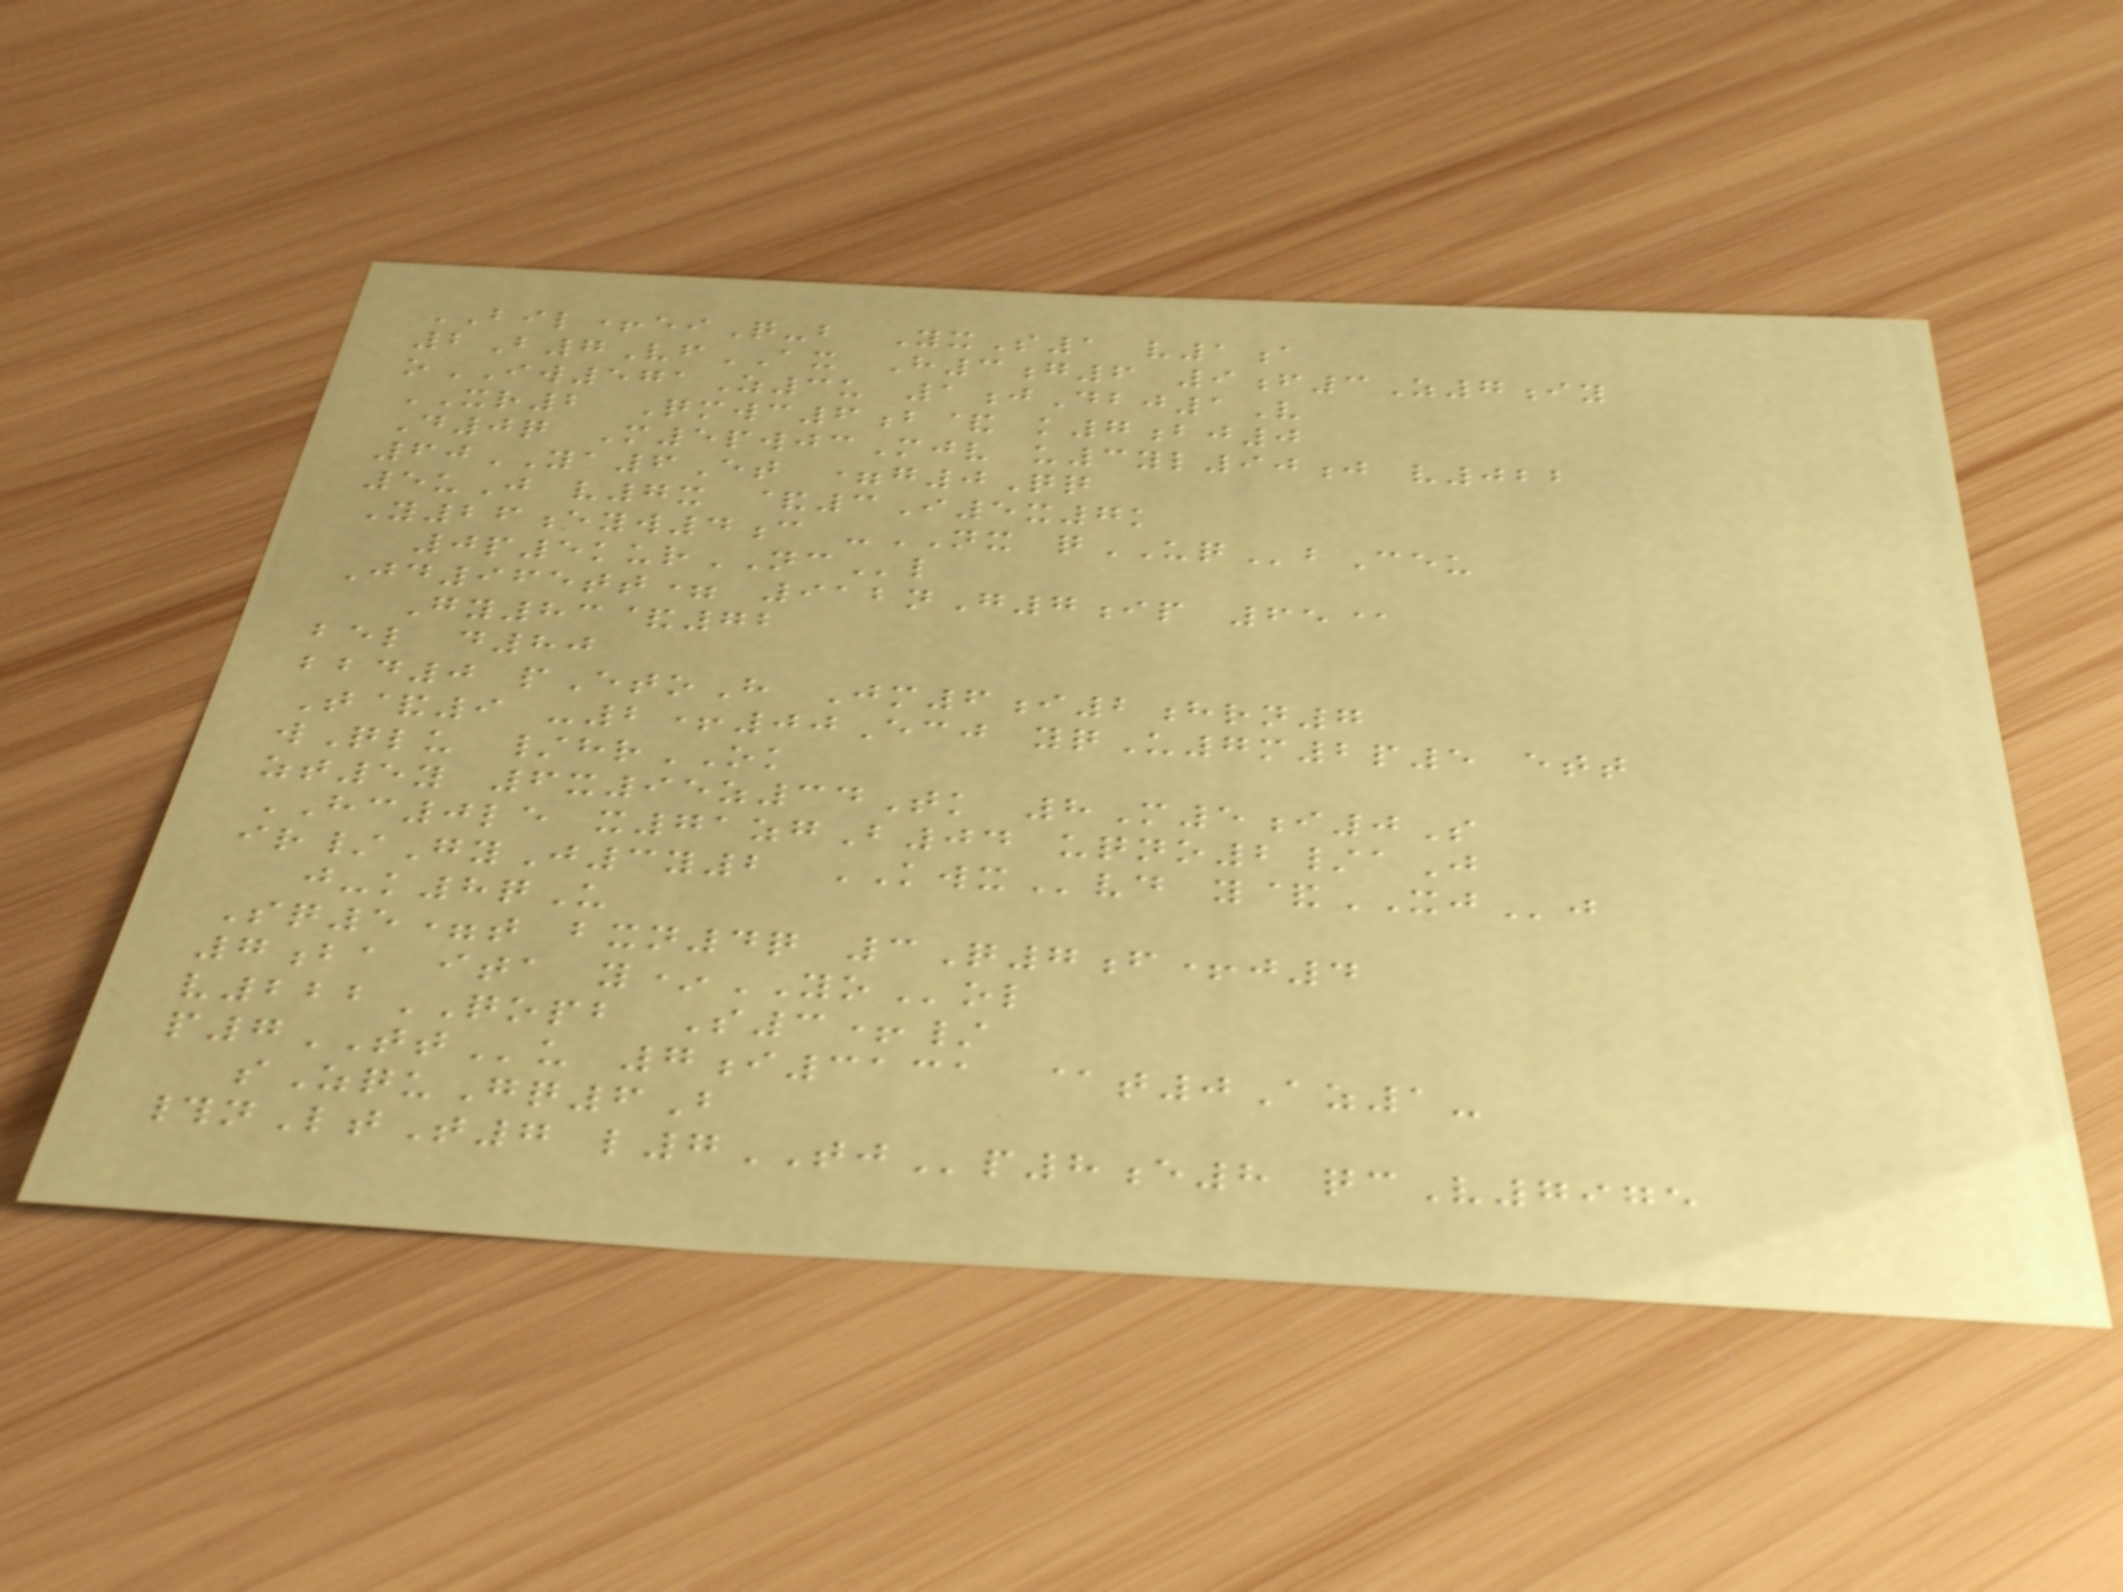BIL+eiQ-b YxS1 v1a
2B7VfAX H3g6 9f3Z7iy
oIW571Z3u 1jDbj1V
XR2 Qmwc6b& k7bj0
D0q M5pwjcMjv u3yl90j v022
60YA6Et =g0Qq
5uJ v7x &3I5x7k
Y26eyw4c -NX qUQbCeu
0p5kurNCl
Jd965tt= 912nG7ip 65@
Gy83&72
bel d80
bbd0 pEtoH Jm6i2hrn7
T&9 -2+00Ecj yqU7m2p5 ett
wQlu /hrOK
zt5y 6x95z34Tk 8M5i0S
HC0le x71zgB04 uqno2/aJ
ir/GyJ3y2 KWXvd y&XJj
j-k8qU
Sq5=t bxn4q 3Q7f+j4
7ba ita y*YOol
v222QOPB S3+/
p7TTu 7i3131 @t0Az1-
sZquGq6B
#nLtT7 l7TJp8e8 qcV7975
